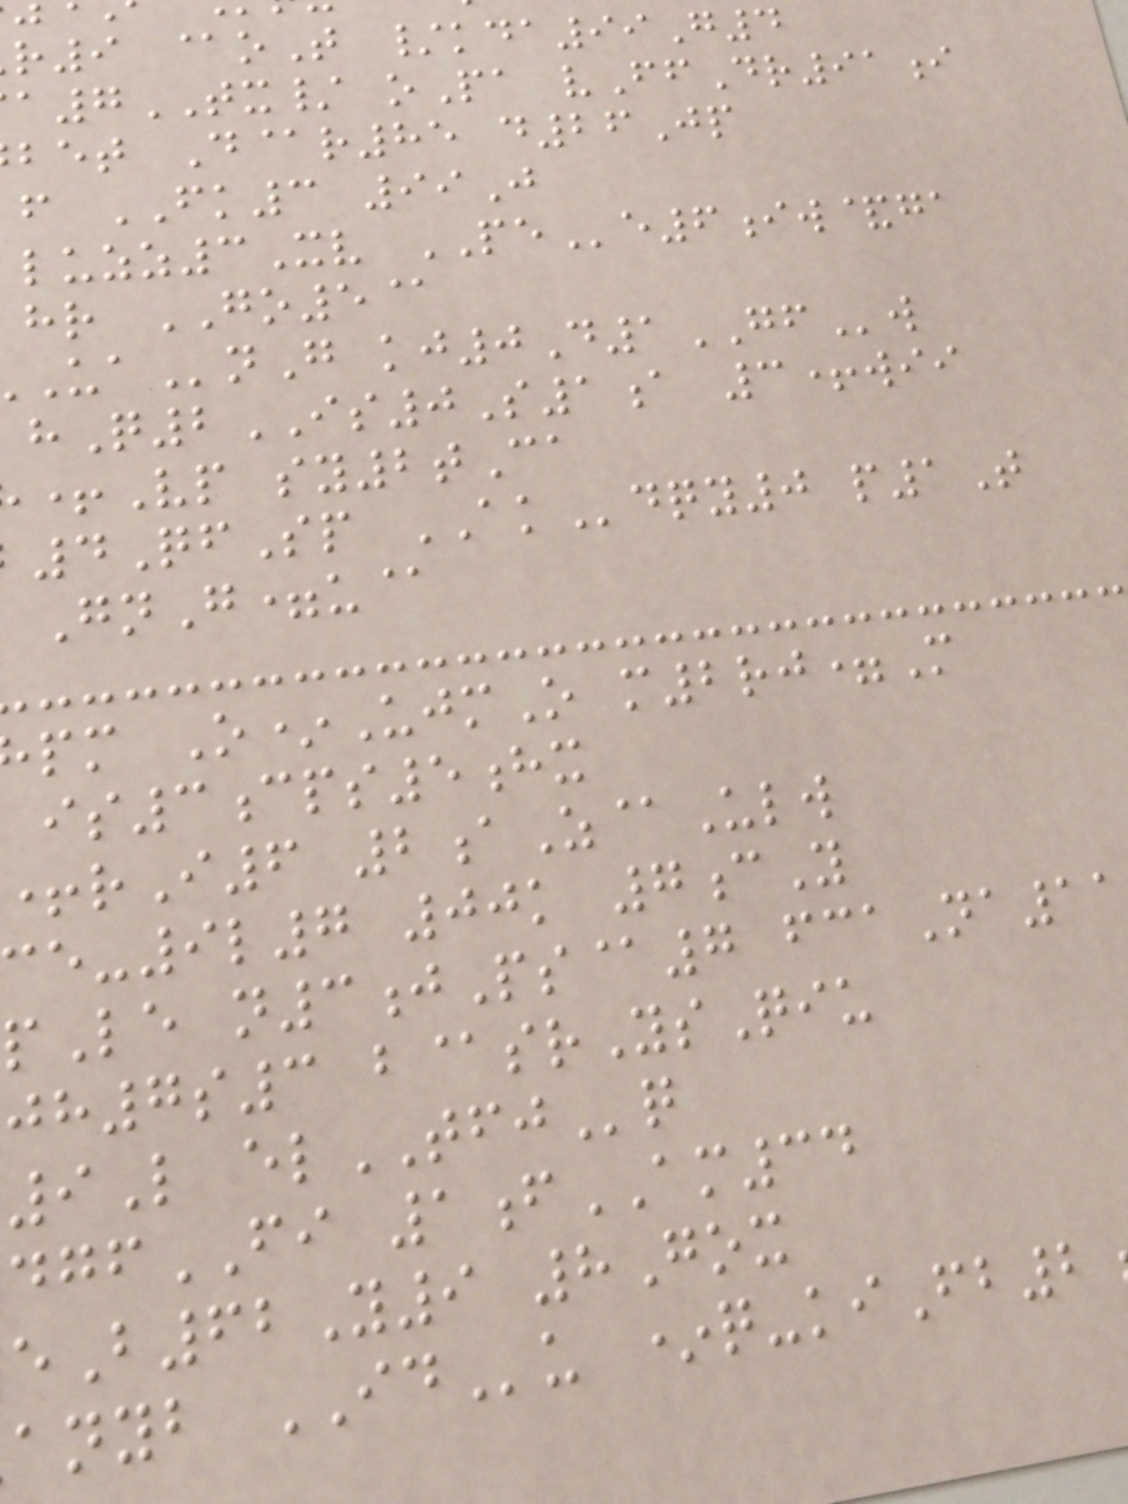r9 @oT /kda99G4
a7TX/ oPa vFfDr91i
bet D@r85 d26Jp
f FK3 99J
luzz3Xv PEe6iw&ga
hr GO5@
nG kj0D1GFw
hQ2IS0S1a 3+wii
+Vp sy2tCa
4QfSp AKdqy0 p1T
GnG=u@
pm O*UjmO m2rj=M
is3cps5hx
rI6 2aZ@Ulw
-9l7 00k 7cY
pLe n3jPs@7 fcaNa1
jh7s3 b@srYsQiu
9L elTFJq
FI 1fAM34
B62Y9 8Gox
anyb IDu *q-kiFb2
